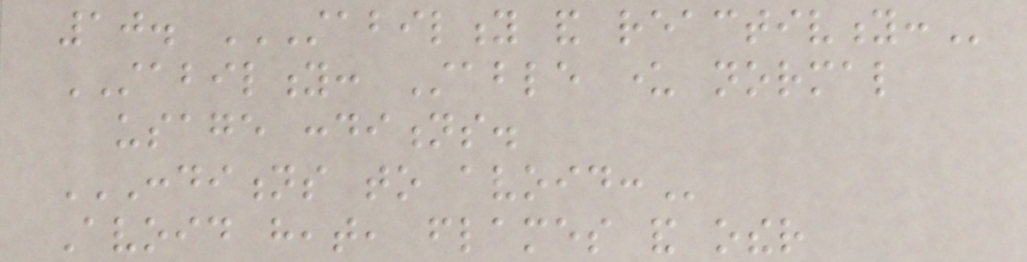10. STABILITY AND REACTIVITY:
STABILITY: Stable under normal
usage conditions.
CONDITIONS TO AVOID:
Avoid heat, flames and other
